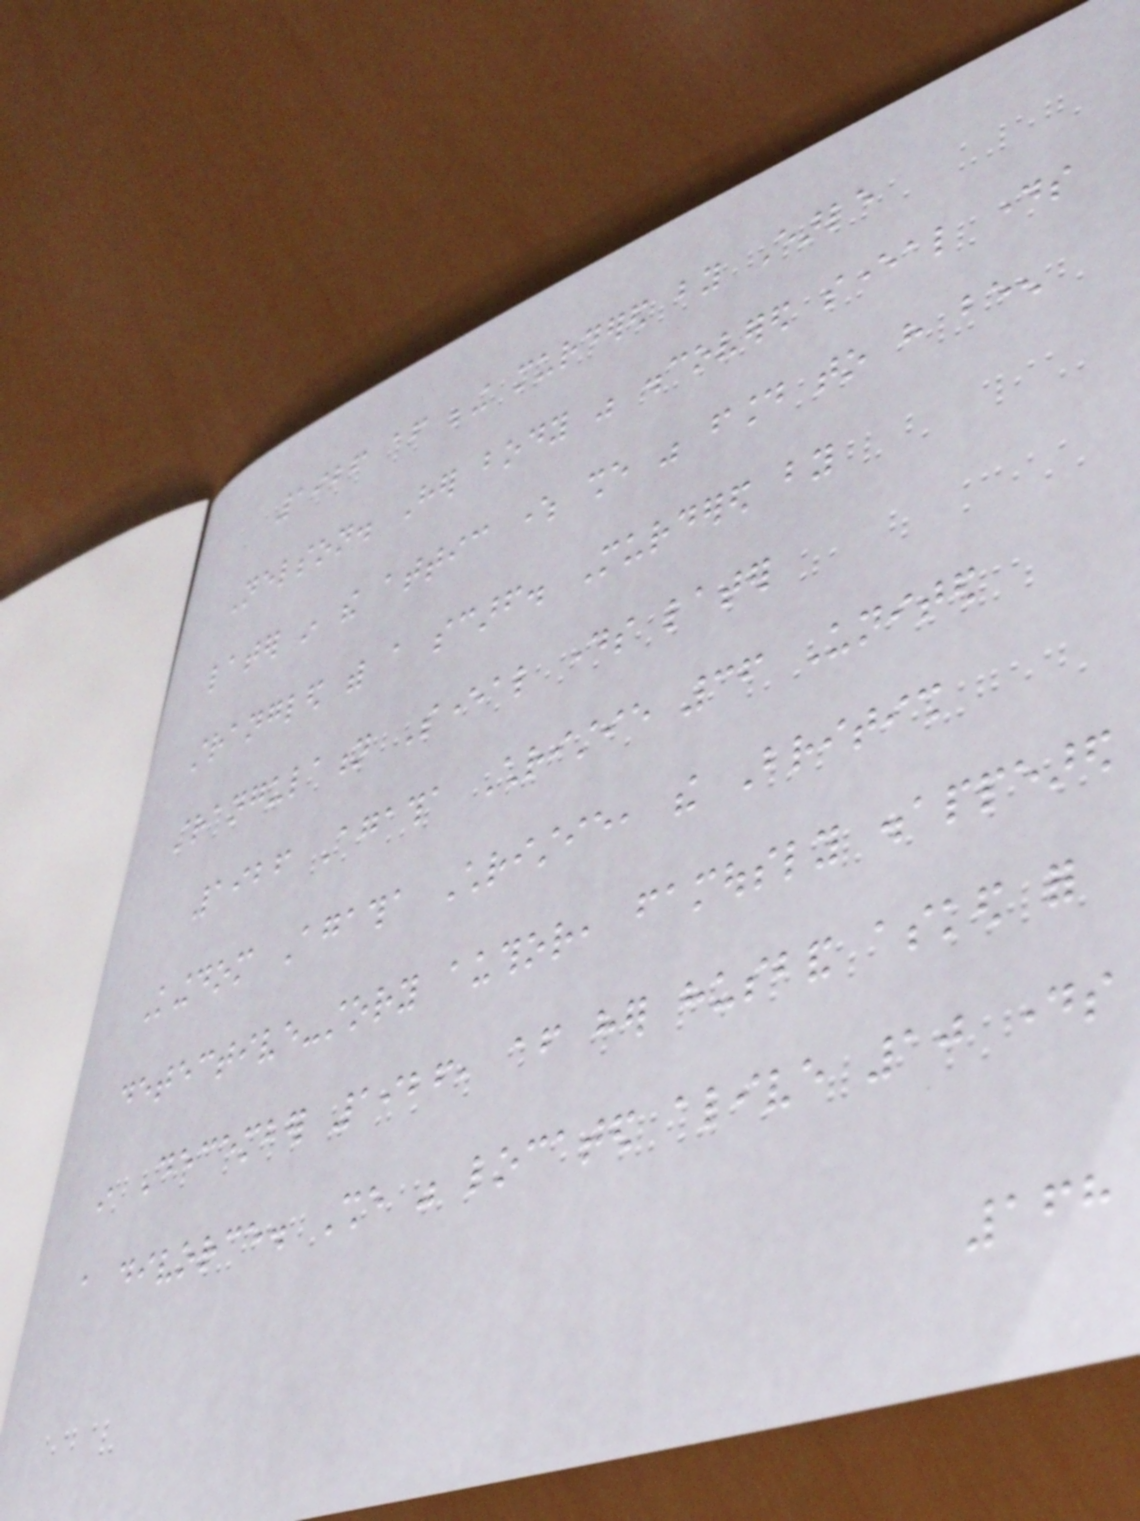1926 after being murdered by Earle
Nelson. Her body was discovered several days
later in the attic where she was found to have been
strangled with a scarf. Murdered by
strangulation Several days later
1926 Agatha Christie 36 United
Kingdom Agatha Christie, the British
detective-story author, famously disappeared
in December 1926, after her husband asked for
a divorce. She was located alive 10 days
168
